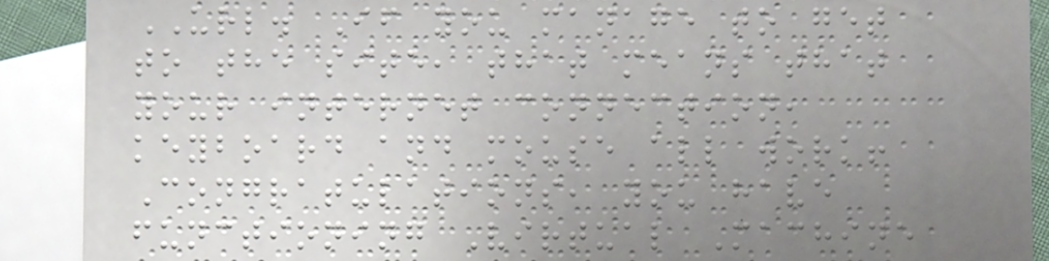URL. If you manage to get
to the site, that means that
your internet connection,
keyboard and mouse all work!
Congratulations, you have
functioning Virtual Machine
